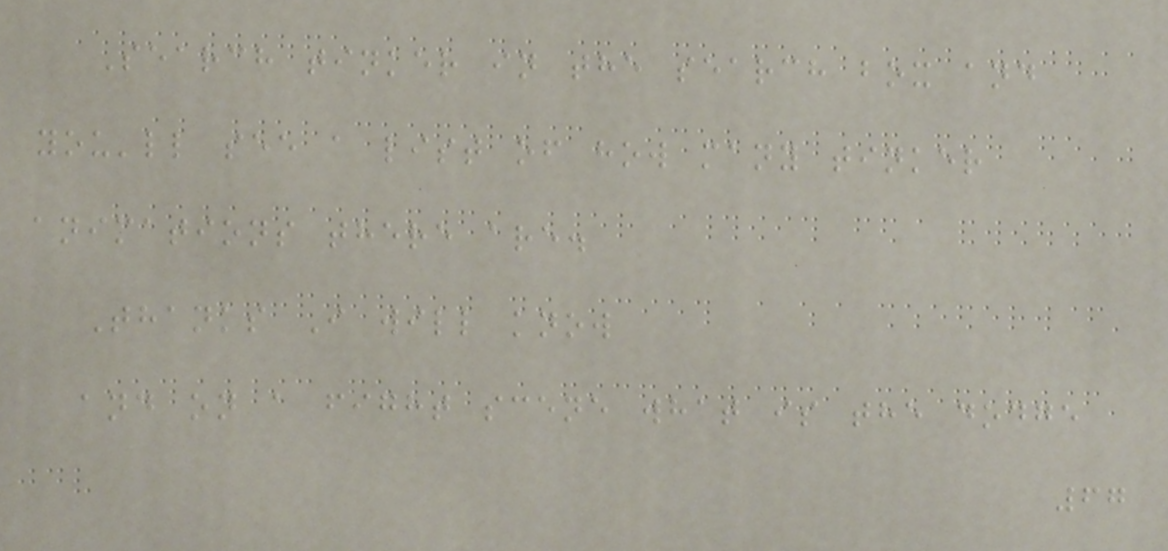Search tinker in the search box and
you'll see a list of how many tinker
animations there are.
Thanks I will know
and on a fight scene what is the dodge
67
